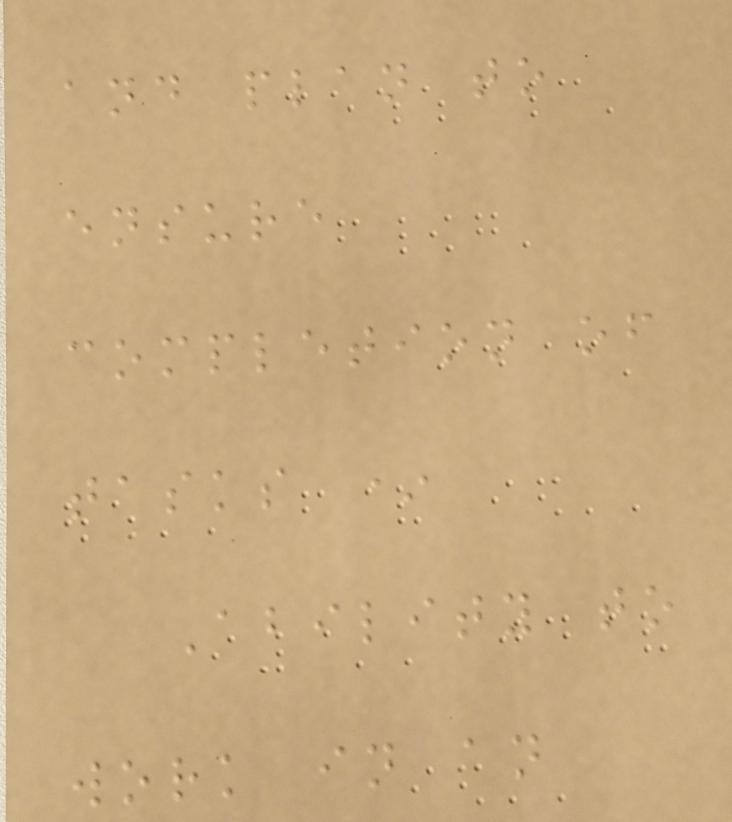and plan to
ensure
completion of
tasks *
Ability to
work in an
